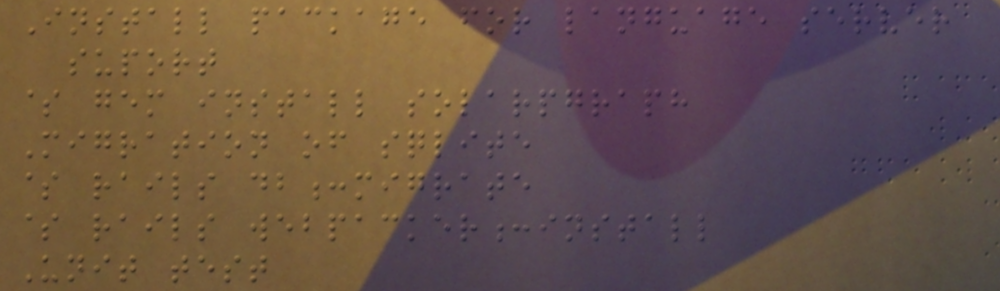Install package for language server
suport
$ gem install solarpgraph
Migration of sqlite
$ rails db:migrate
$ rails webpacker:install
Unit test
